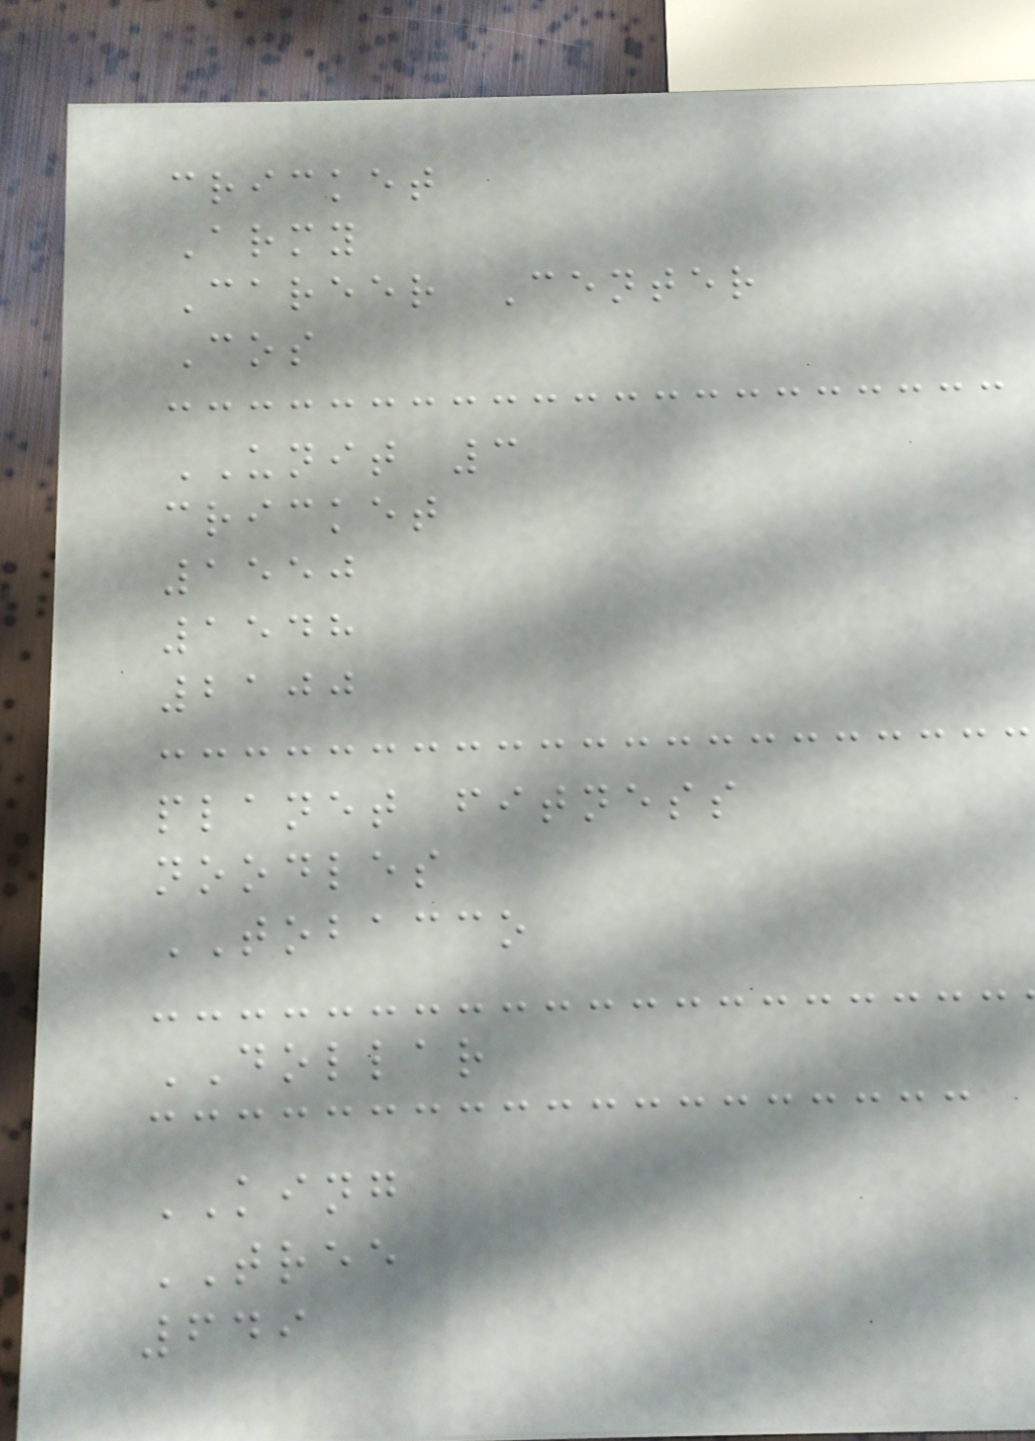cricket
Army
Career Center
Cos
UNIT 3
cricket
1550
1548
2100
planet fitness
noodles
TOBACCO
DOLLAR
KING
TREE
649
